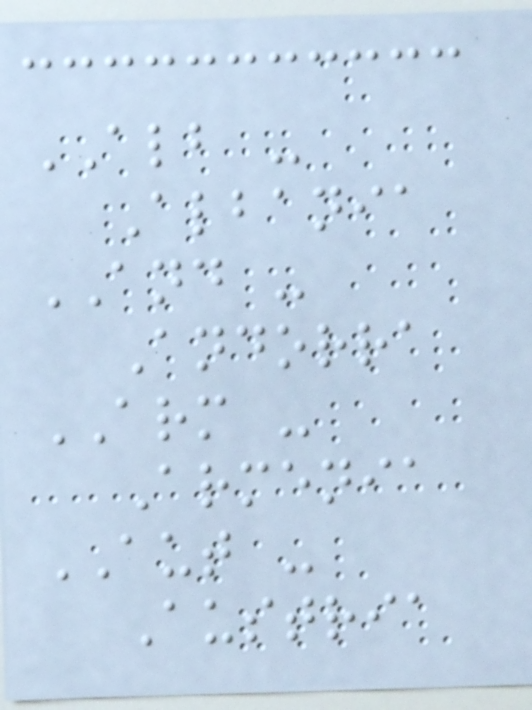ALB -
Albania
AND -
Andorra
ARM -
Armenia
AUT -
Austria
